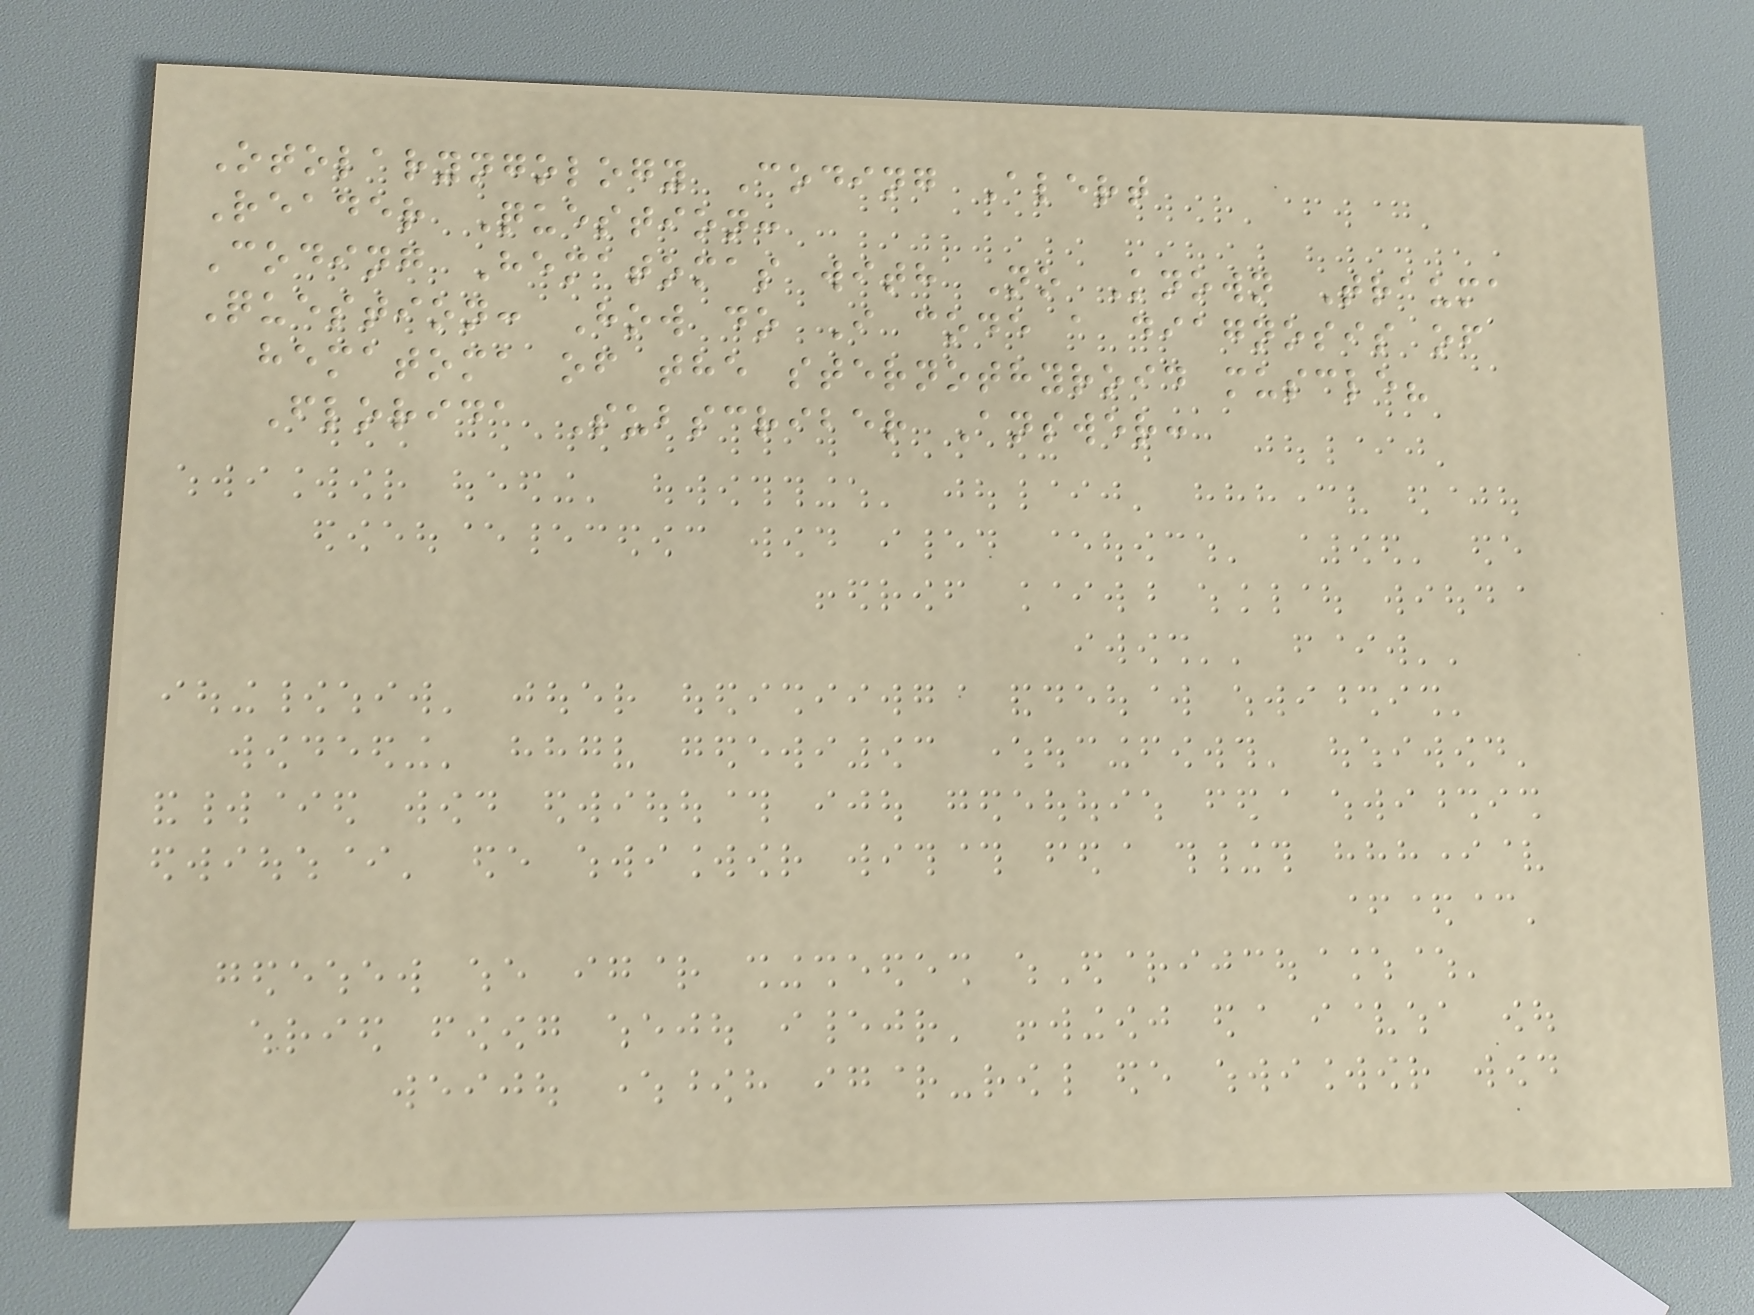Otolaryngology Coding Alert
Reader Question:
Coding Hematomas with No Known Trauma
Question: How do I code a diagnosis of
hematoma of the sternothyroid muscle?
Florida Subscriber Answer:
